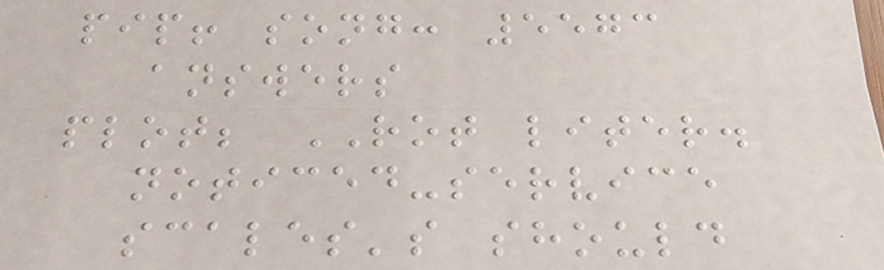pip! song: 5573
answers
plot; ROT liter.
noticed-service
scales's should
